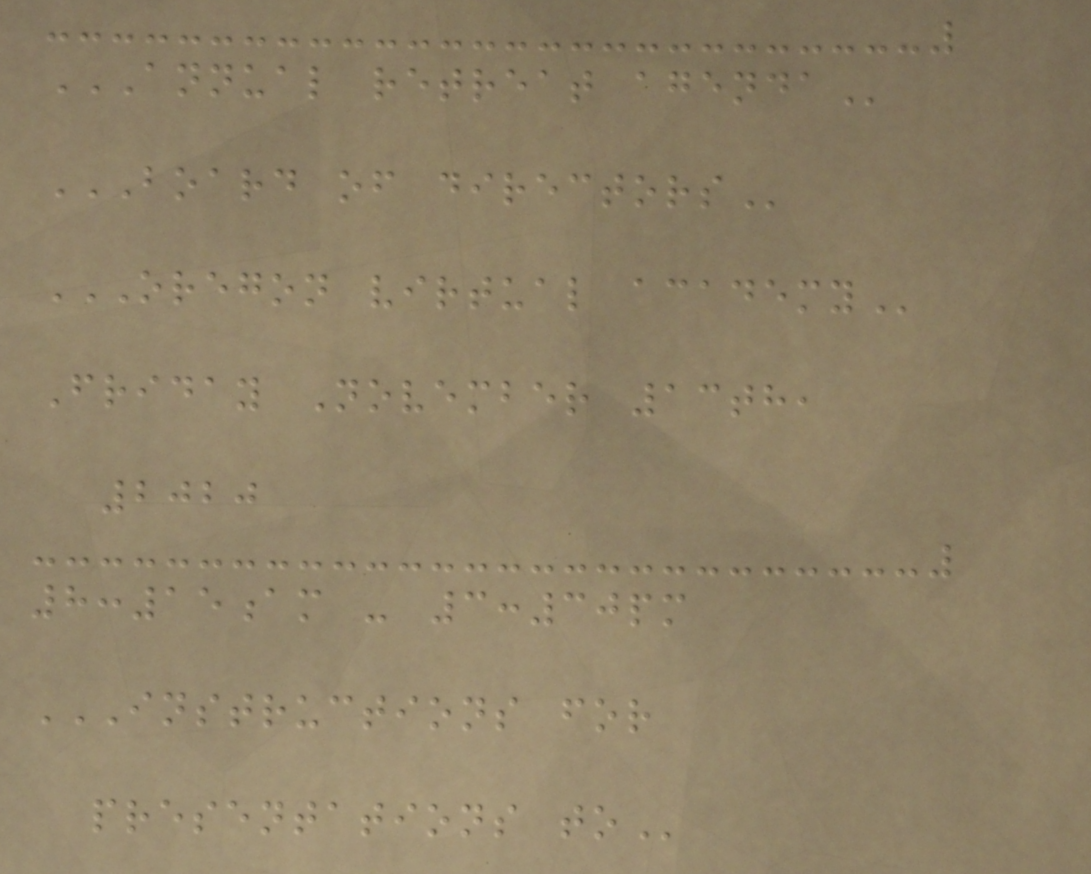ANNUAL RETREAT AGENDA
BOARD OF DIRECTORS
OREGON VIRTUAL ACADEMY
Friday November 13th,
2020
8:15am - 3:30pm
INSTRUCTIONS FOR
PRESENTATIONS TO
